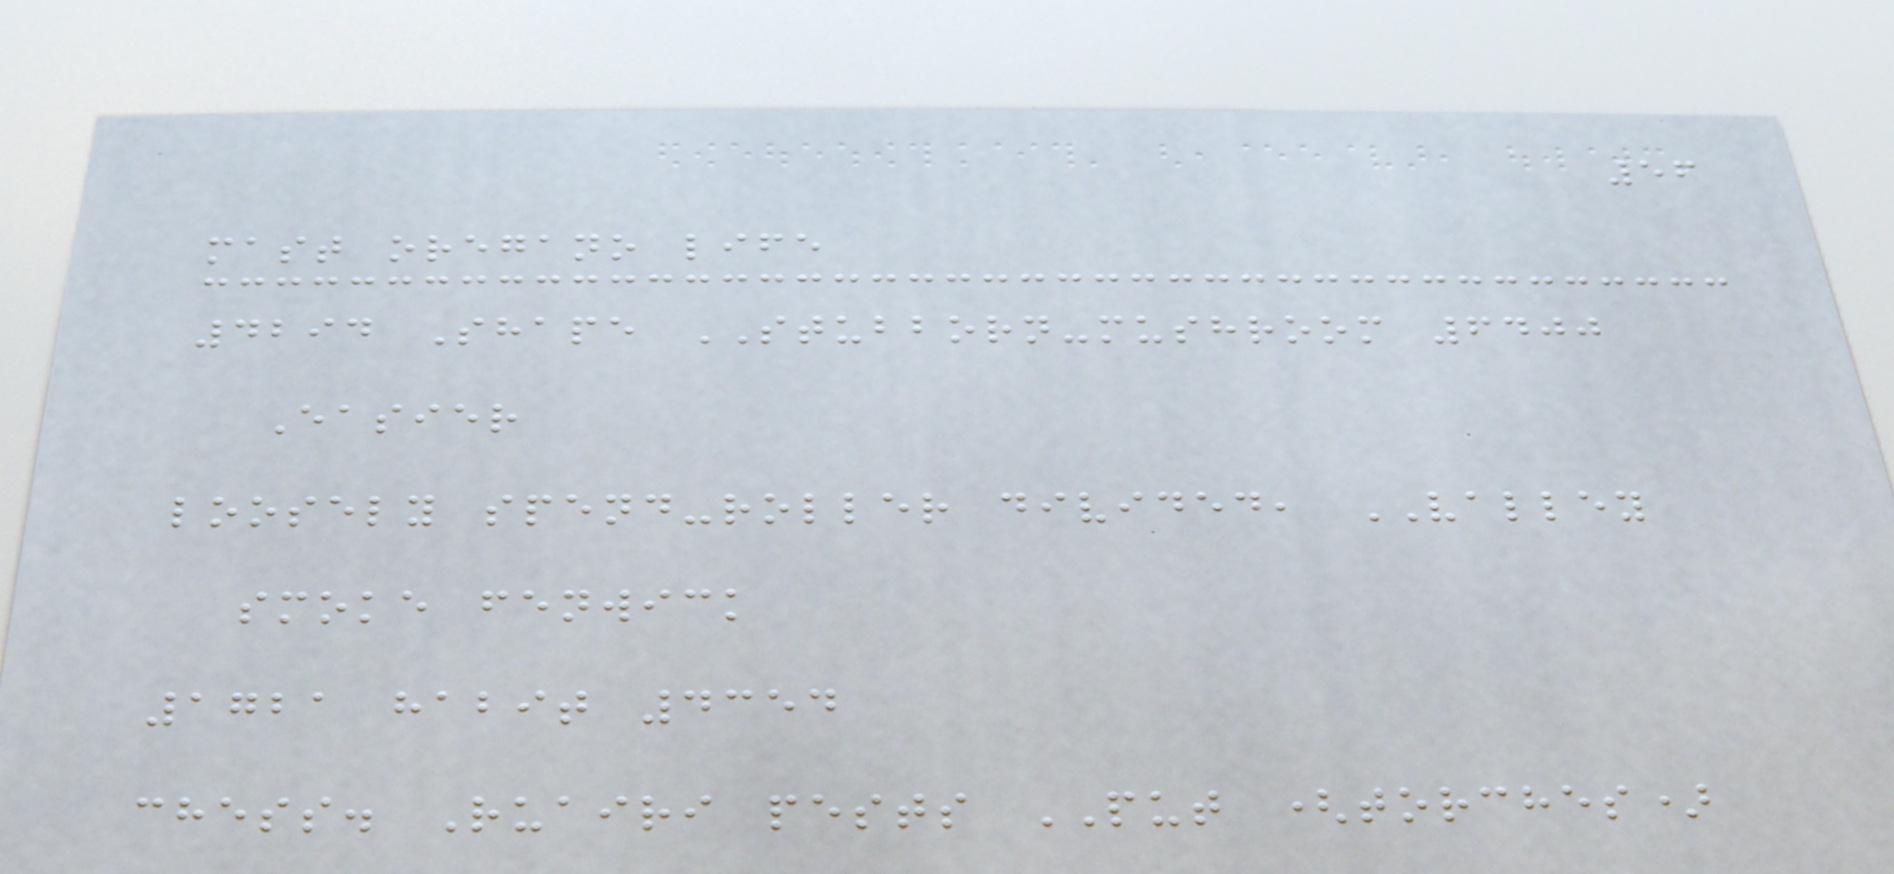56
mast oregano life
4294 Shape STUBBORN-mushroom 6400
Easier
loosely spend-roller divided, VALLEY
smoke fenwick
1721 habit 4354
chess. Ruairi pests PUT (torches)
